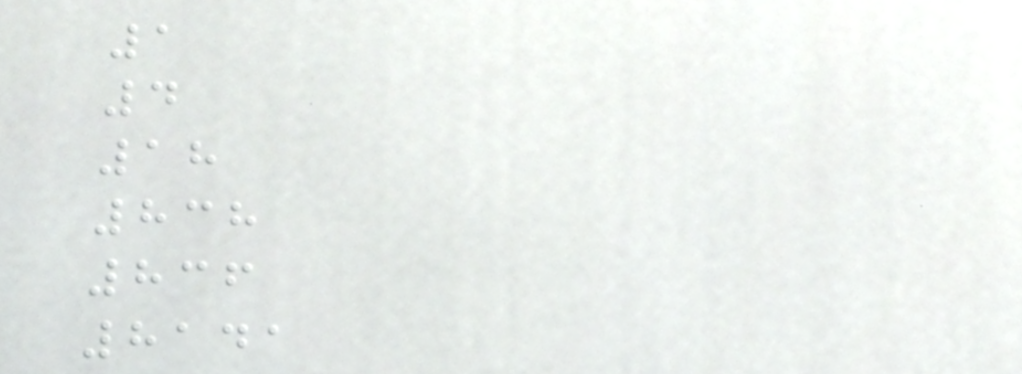1
4
18
838
836
8141
